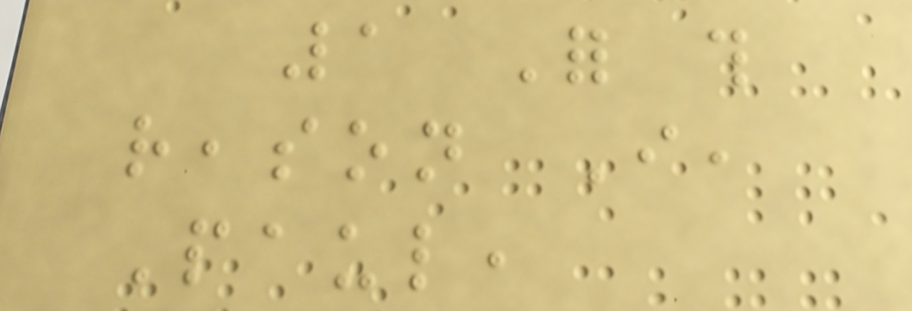1 For this
reason I,
Paul,
